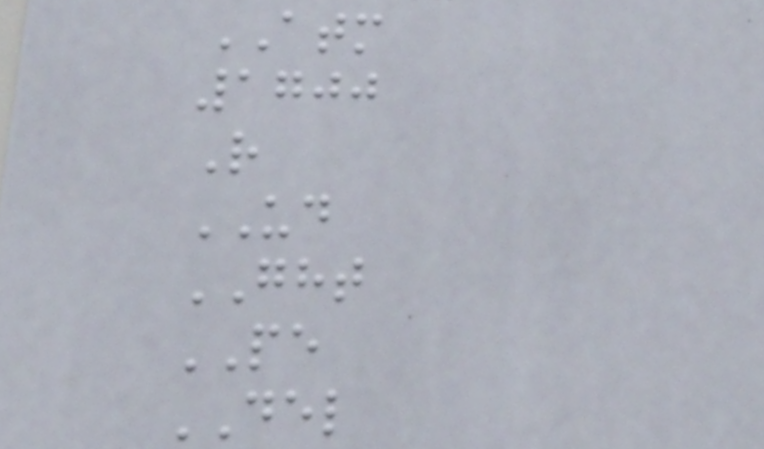ATM
1700
R
UD
GHT
PE
DEL
